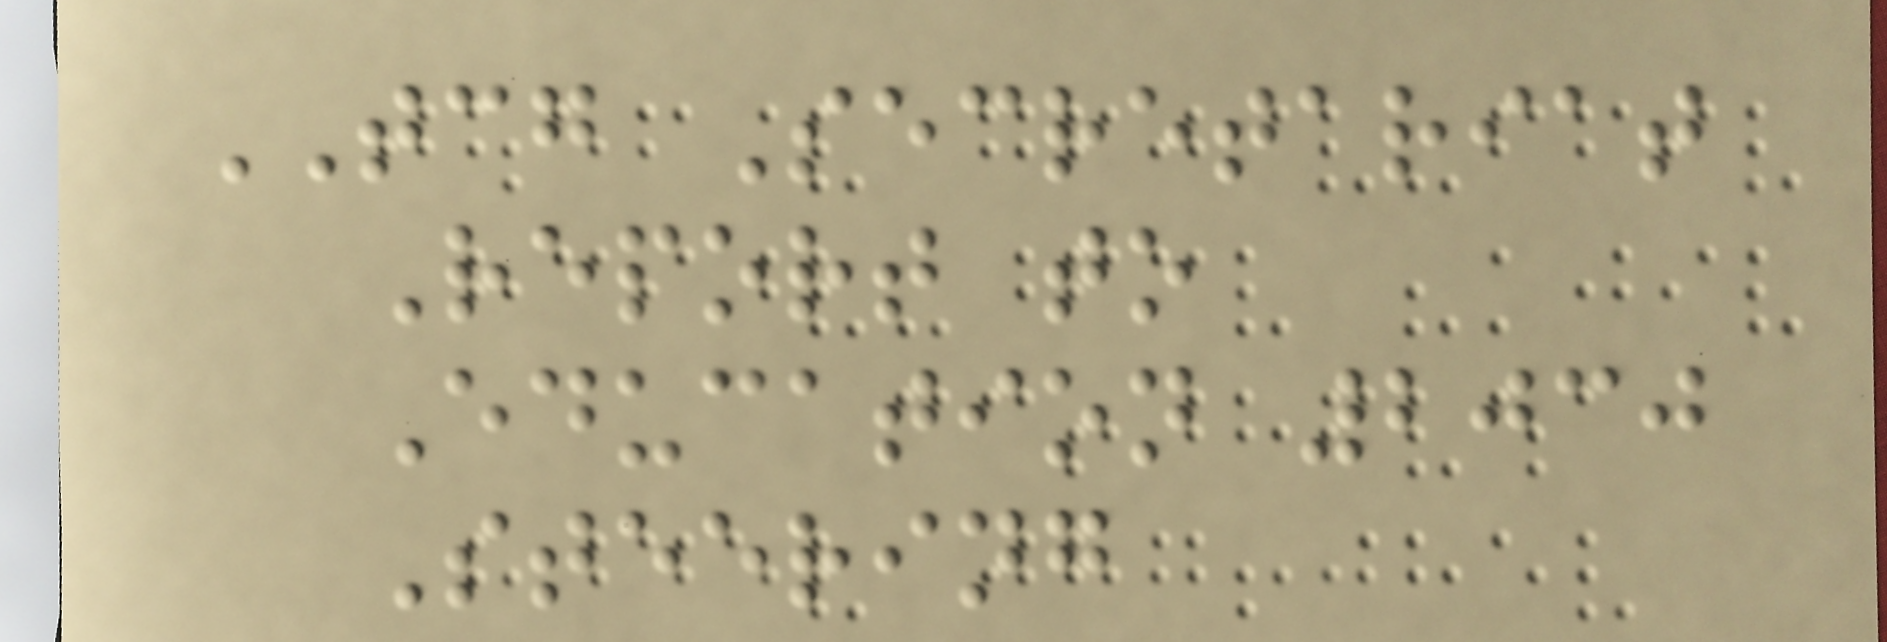TCG Secretariat
Report to
Education 2030
Steering
